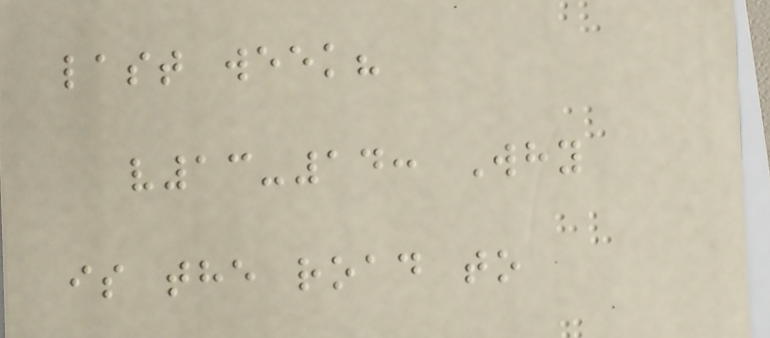last week?
v13-14: Why
is the road to
